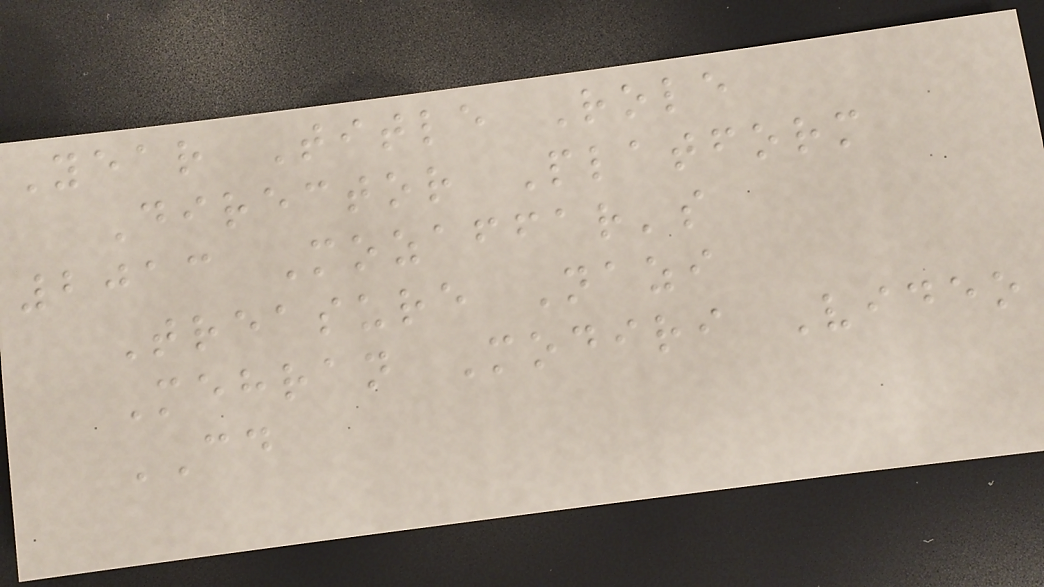Year Title Role
Director Platform
2013 Mozaffar's
Treasure Nazi
Mehran Modiri Video
CD
